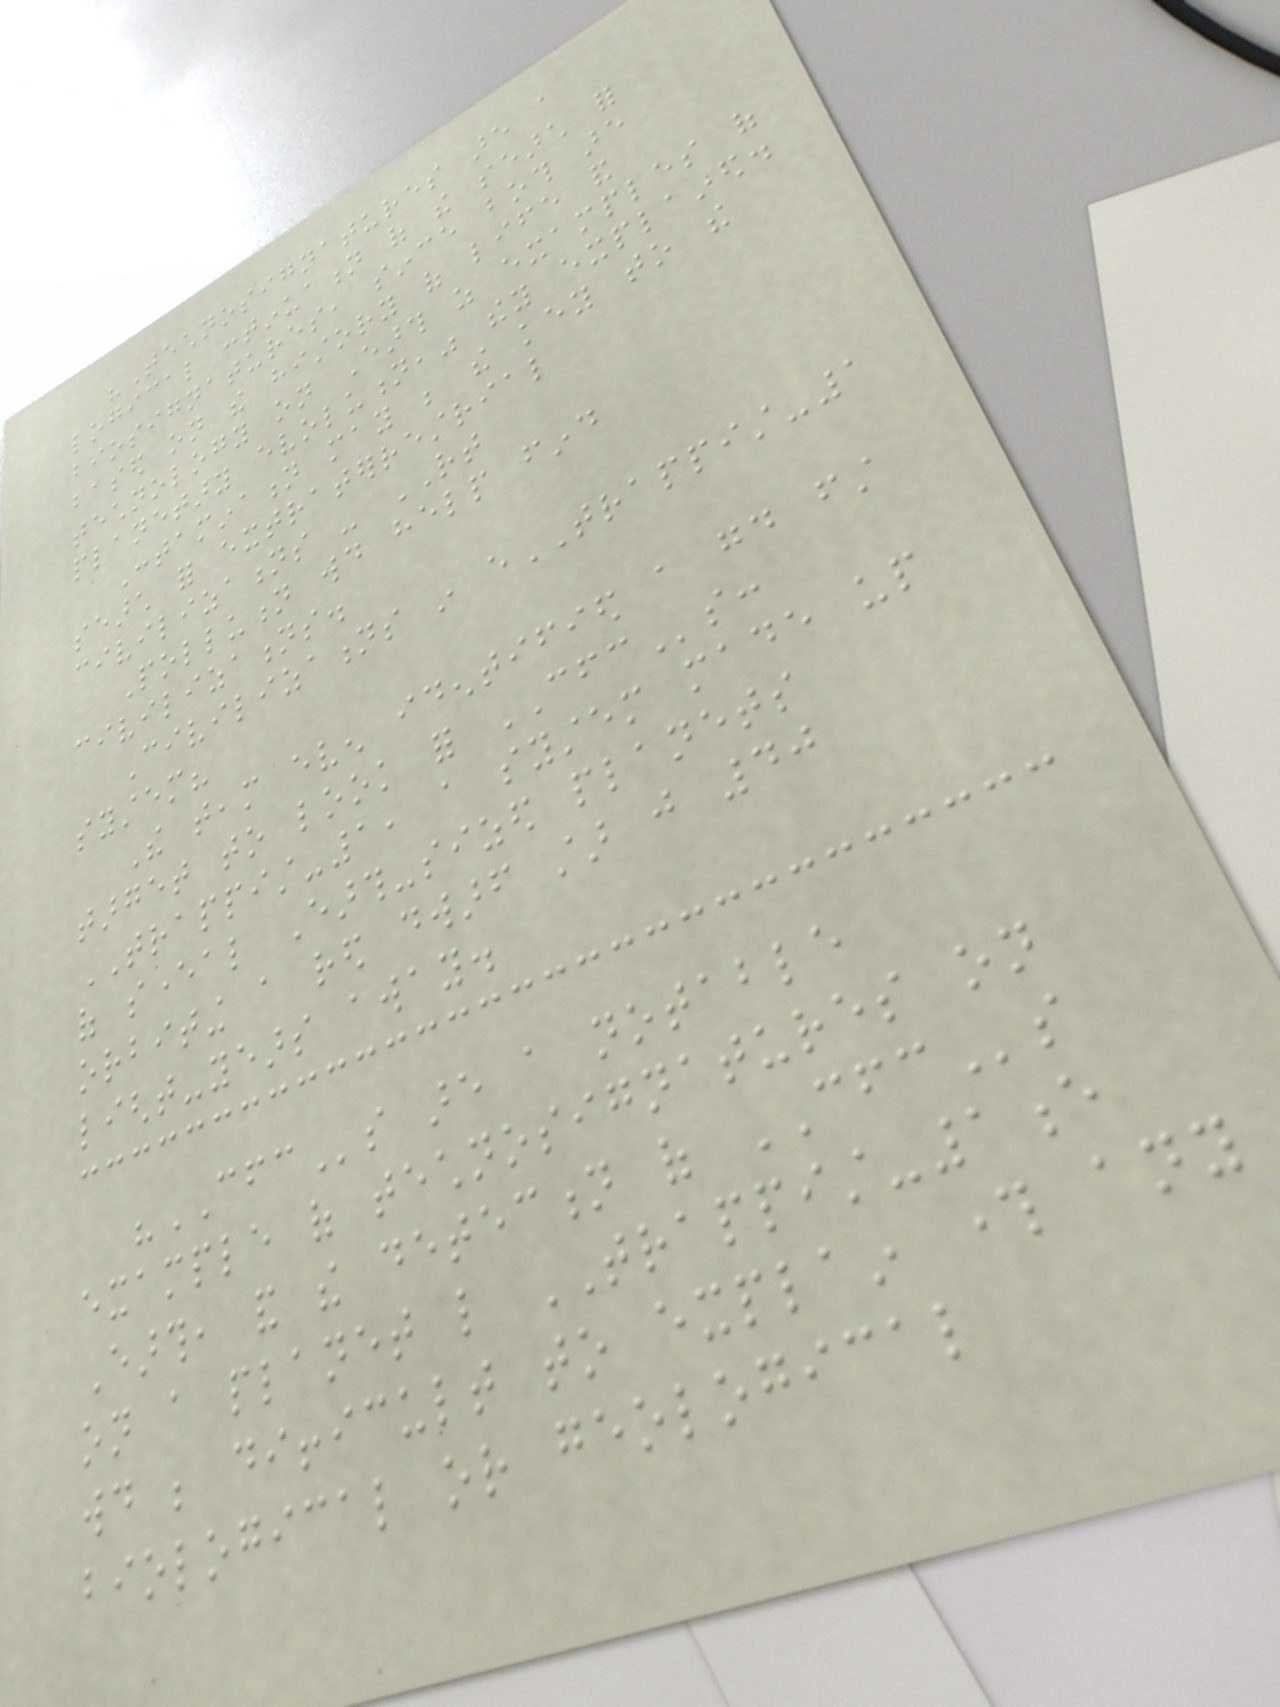"Technosignatures are a
logical continuation of the search for
biosignatures, since both are
based on the history of life and
technology on Earth as examples of
planetary evolution," they explained.
Contamination may be the key to the
search for extraterrestrial
civilizations - RT
Pollution would help find
civilizations.
Civilizations in eTRAPPIST-1
system?
The team even identified a good first
target to look for CFCs:
TRAPPIST-1, a system made up
of several Earth-sized planets
orbiting a red dwarf star just 40
light-years away.
"CFCs are a notable
example of technosignatures on
Earth, and the detection of CFCs
on a planet like TRAPPIST-1e
would be difficult to explain through any
biological or geological
